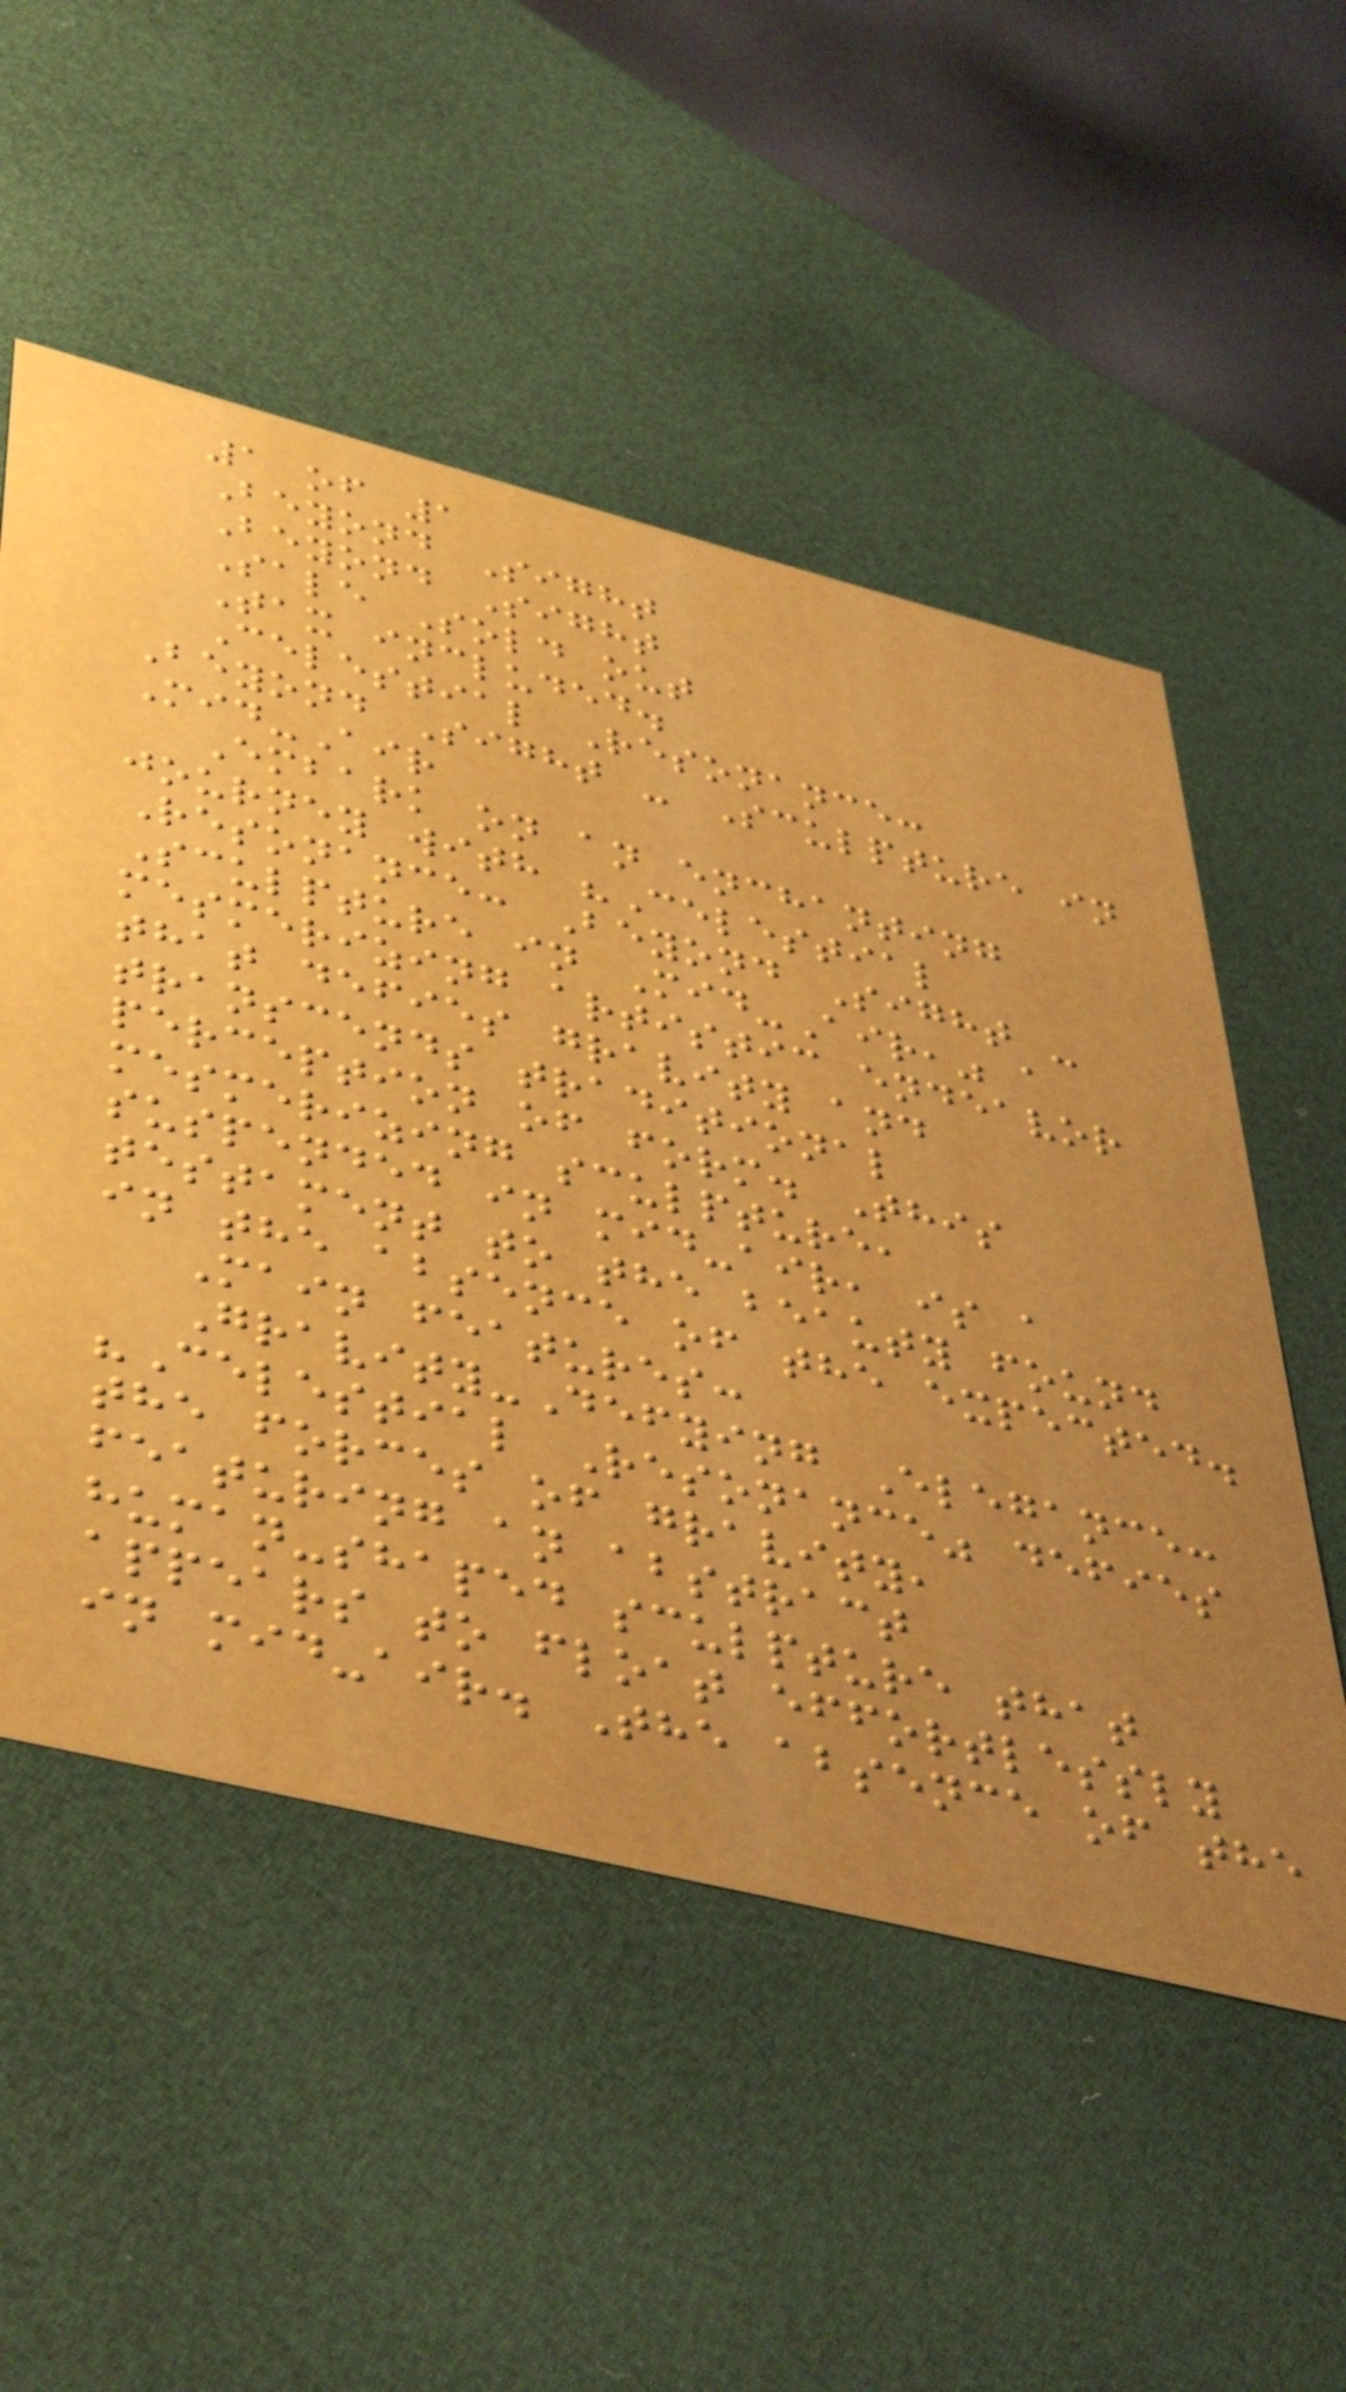1 of 1
Beyond Sight
Beyond Sight
Sale Sold out
Tax included.
Celestial Resonance:
Beyond Sight - Sculpture in
Mid-Air
Embark on an enchanting
journey with "Celestial
Resonance: Beyond Sight -
Sculpture in Mid-Air," a
mesmerizing artistic endeavor
that defies gravity and
transcends traditional
perception of form. This
mesmerizing sculpture,
suspended in mid-air, is a
testament to the beauty found
in the absence of the expected.
Main features:
Gravity-Defying Elegance:
"Celestial Resonance" defies
the forces of gravity,
featuring an abstract
human-shaped sculpture that
appears to float effortlessly
in mid-air. The absence of the
